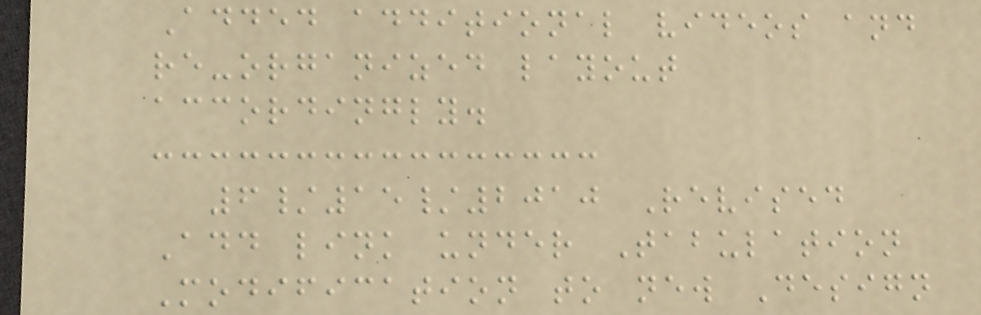Added additional videos and
re-organized layout
accordingly.
6/15/2010 Revised
Add link under Tabulation
Modification to new Design
